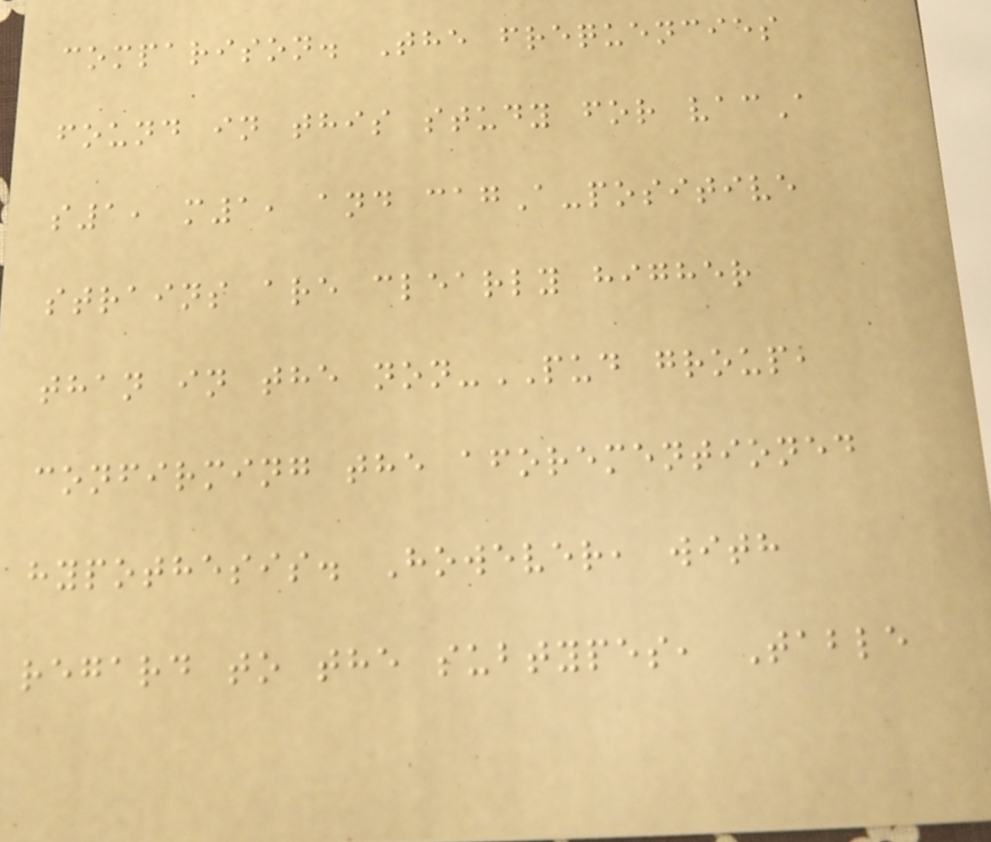comparison. The frequencies
found in this study for vacA
s1, m1, and cagA-positive
strains are clearly higher
than in the non-PUD group,
confirming the aforementioned
hypothesis. However, with
regard to the subtypes, Table
